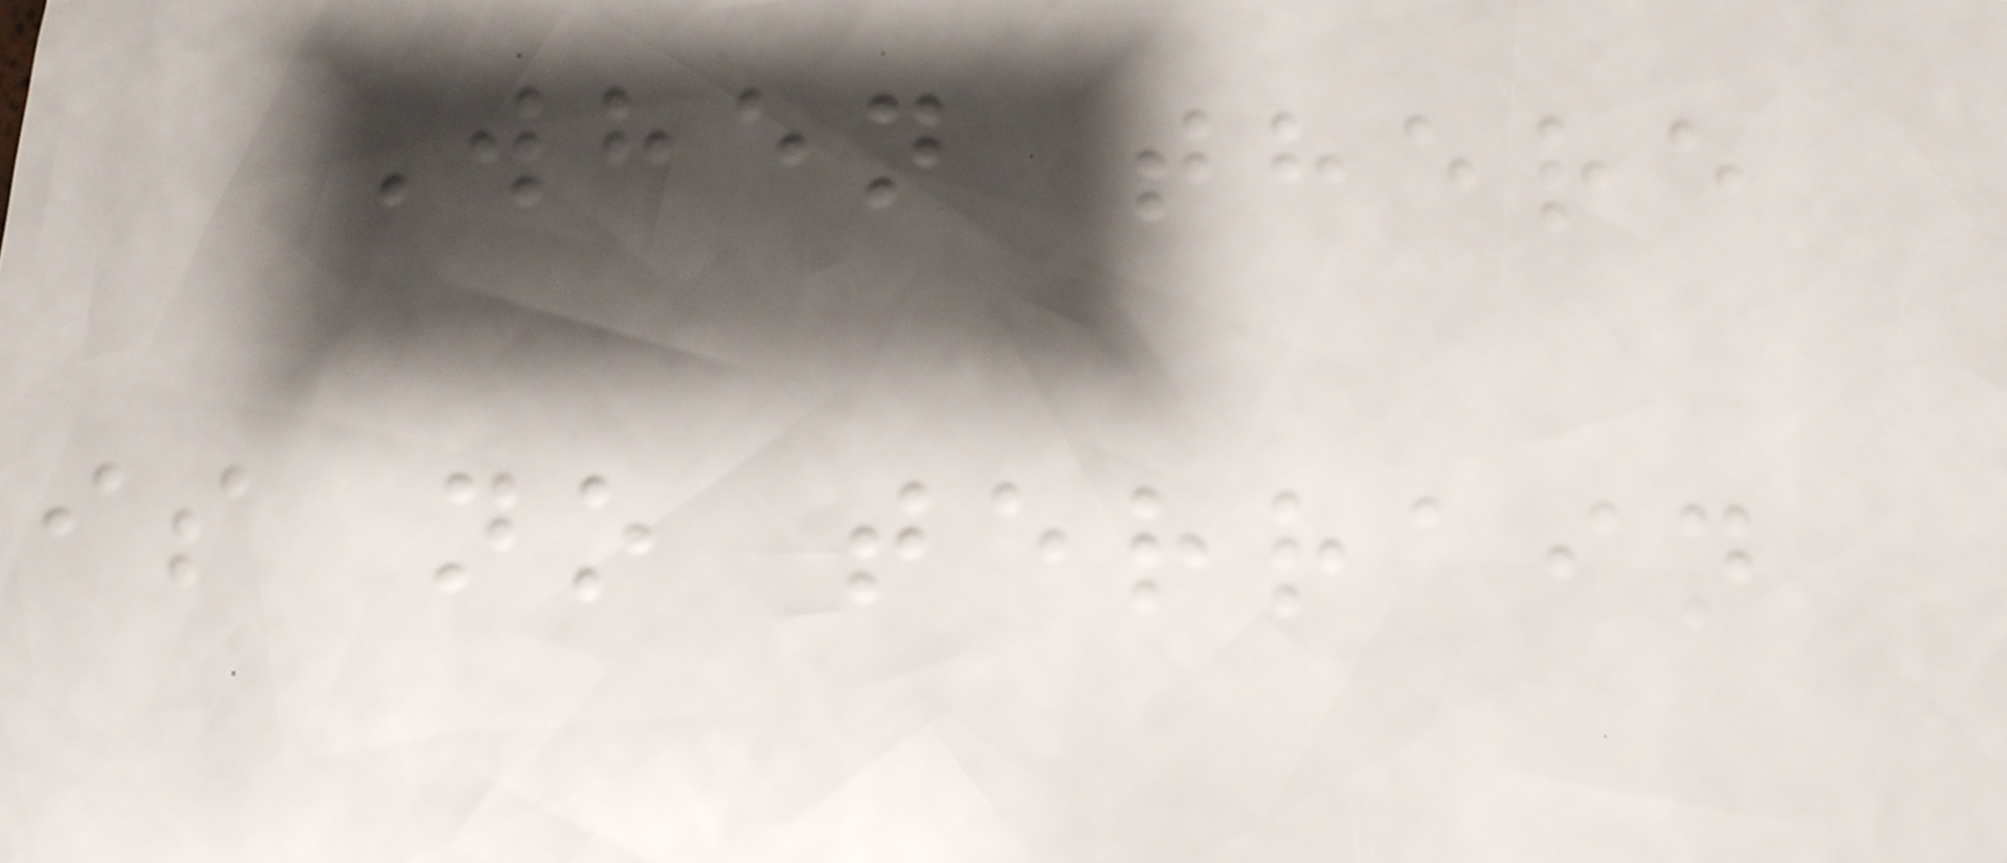When there
is no terrain
